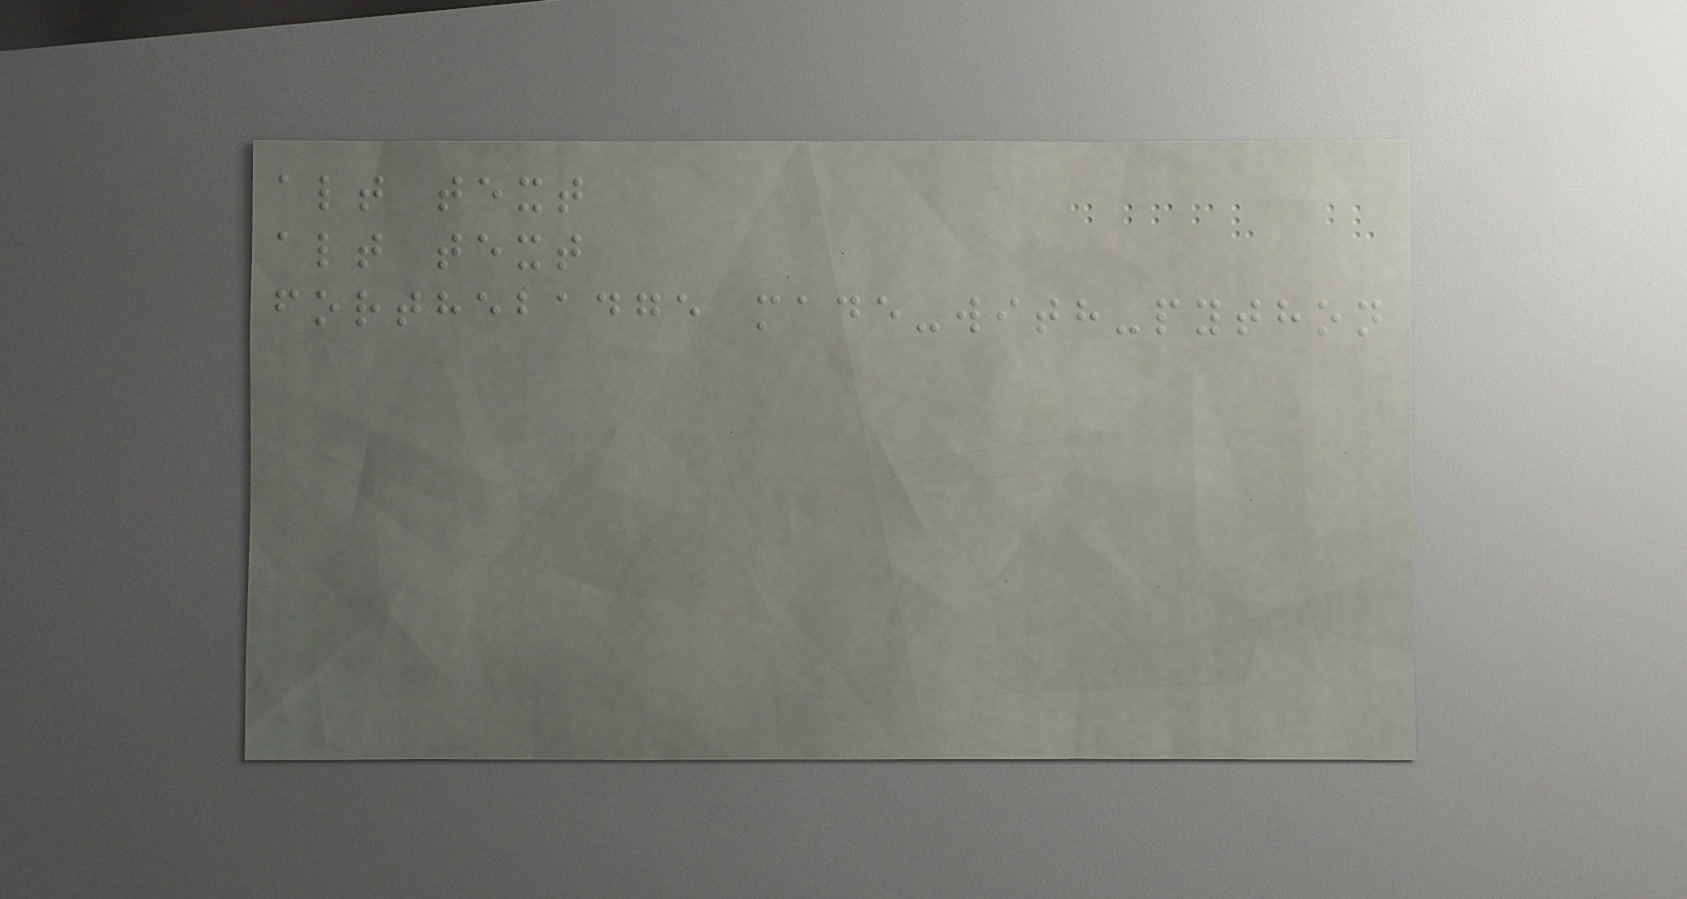alt text
alt text
forthebadge made-with-python
